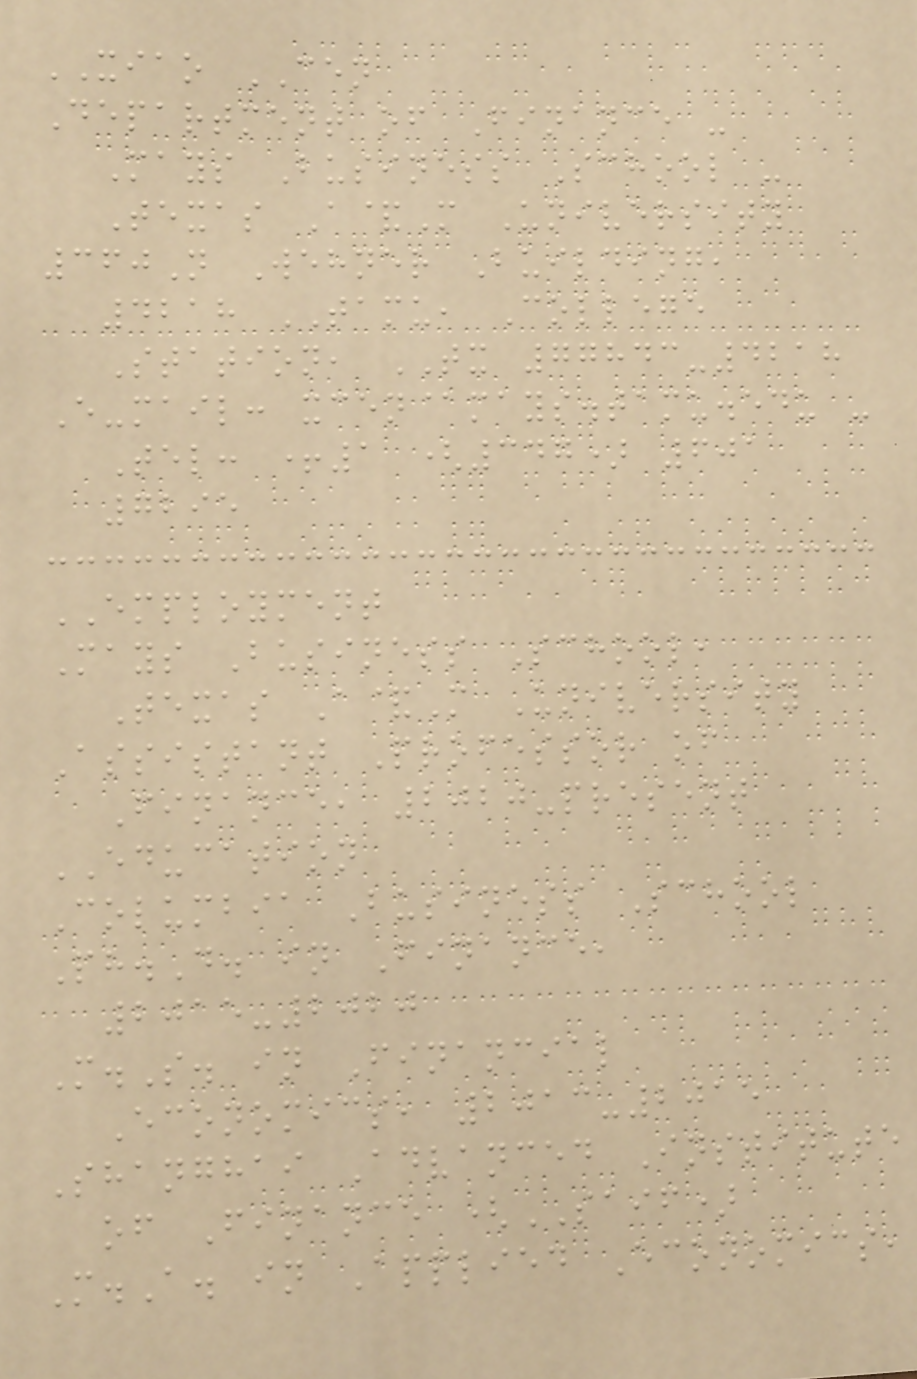XIAO CEN
Department of Finance -
Mays Business School -
Texas A&M University
360N Wehner Building,
4218 TAMU, College
Station, TX 77843-4218
E-mail: xcen@mays.tamu.edu -
Tel: +1 (347) 601
7295
EMPLOYMENT
Mays Business School,
Texas A&M University
Assistant Professor of
Finance, 2020-present
EDUCATION
Columbia Business School
Ph.D. in Finance,
2015-2020
M.S. in Financial
Economics, 2013-2015
Shanghai Advanced Institute
of Finance (SAIF)
M.A. in Applied Economics,
